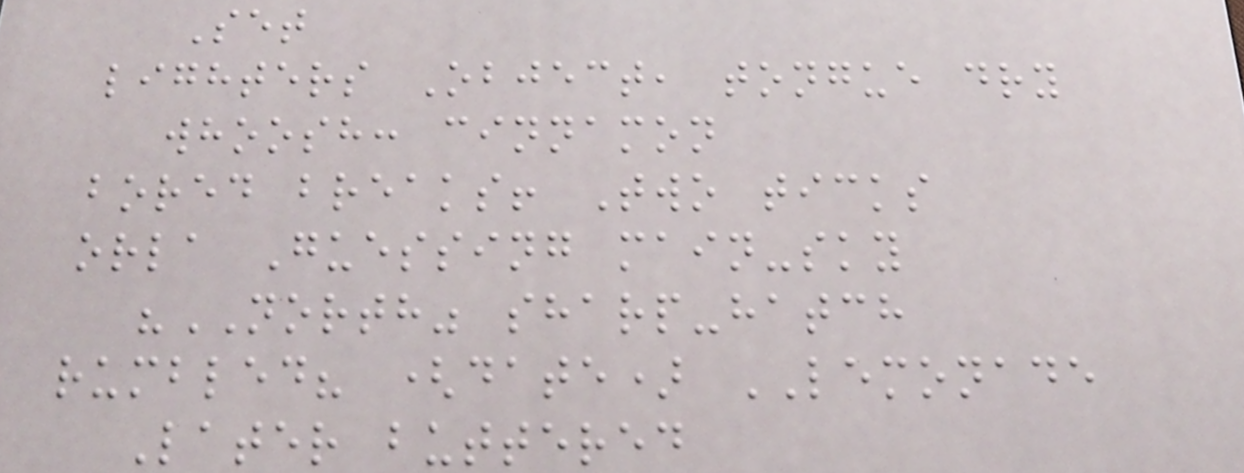Set
lighters Object, tongue dry
whoosh: cinnamon
bored breaks! Two ticks
orla Guessing main-sky
"NORTH" sharp-hatch
rumbled? (date) LEMONADE
Later buttered
